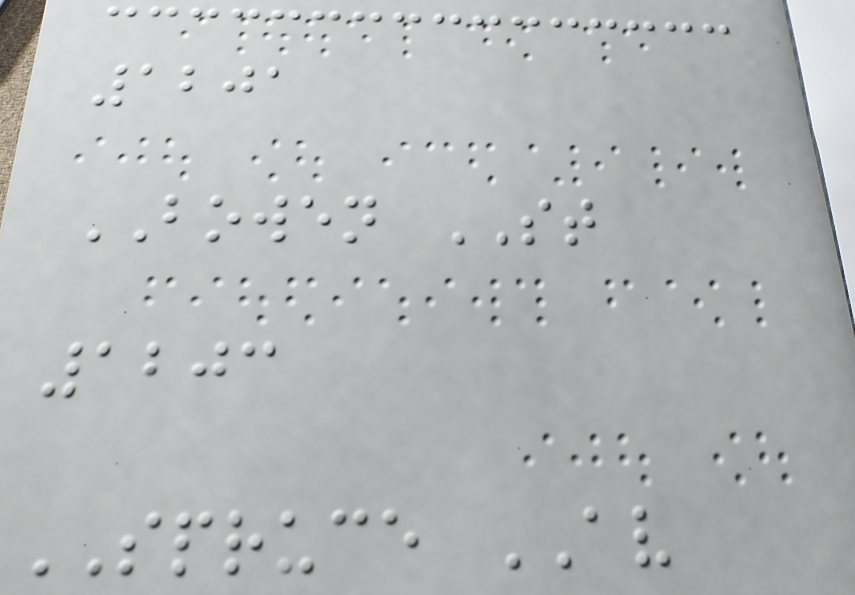1201
BOWEN ST
1203
SPRUCE AV
